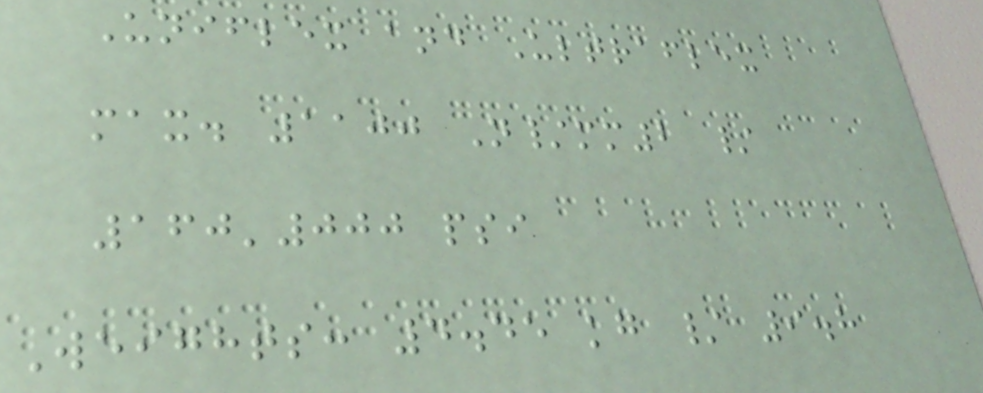Uniflex and Ultraflex
max. 1100 N/mm2 /
160'000 psi
Weights: 4.45 kg / 9.8
